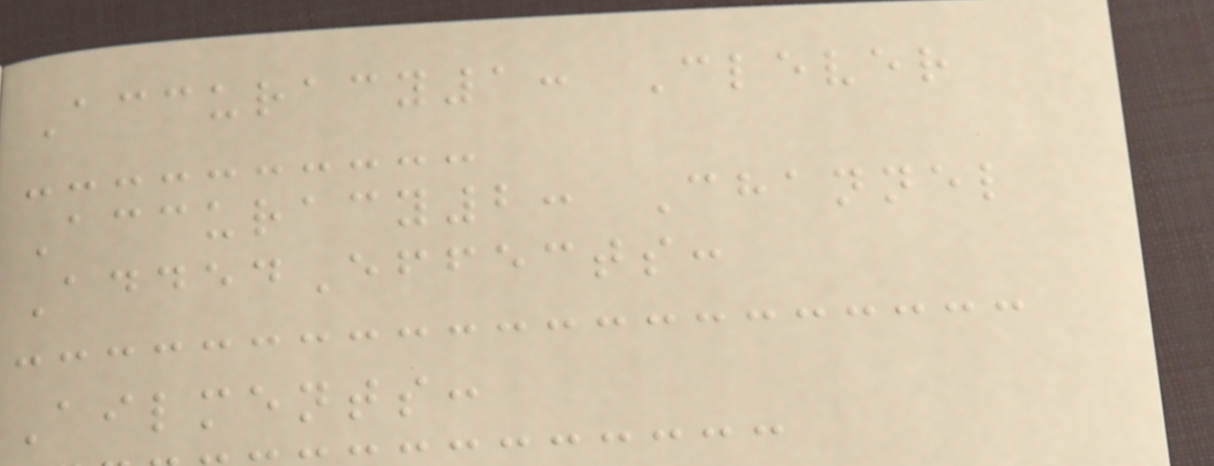Accuracy1: Clever
Accuracy2: Channel
AddedEffects:
Ailments:
